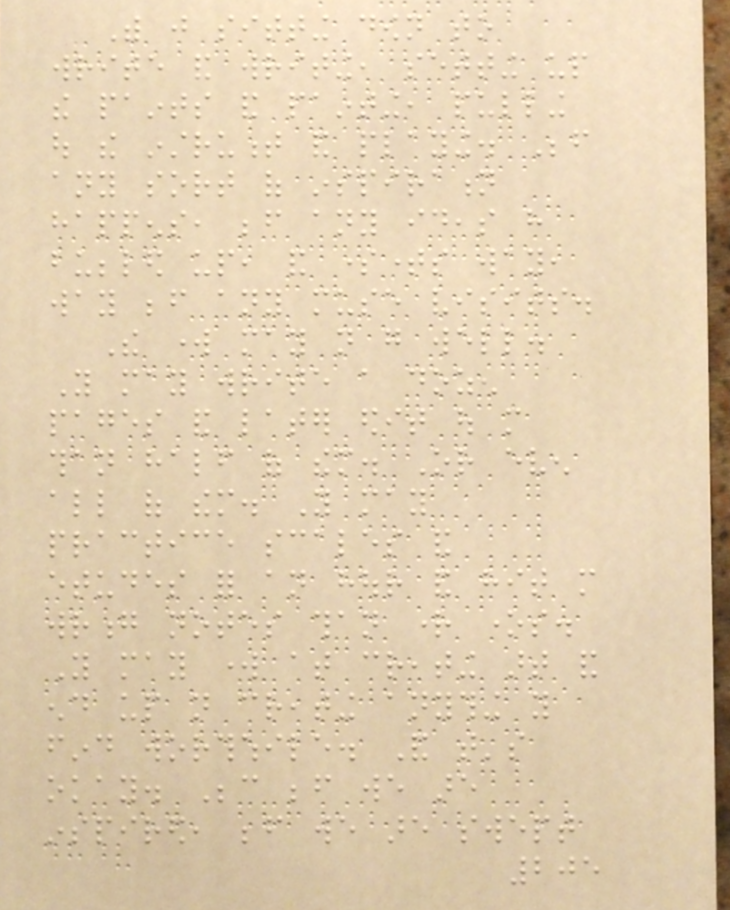With just sitting down to
write and writing, setting up
the paints and painting, pulling
out the instrument and playing. Before
any sort of inspiration
happens, before any ideas have
bubbled up, and sometimes way,
way before any muse visits.
The work may not go well.
You may write a dozen
pages and later edit out more
than half of them. Or even
all of them. You may
practice scales and
etudes for an hour and hit more
wrong notes than right ones.
You may work at creating art and
end up not creating anything you
find worthwhile. And that's
okay. Because before we are
inspired, before we are swept
205
